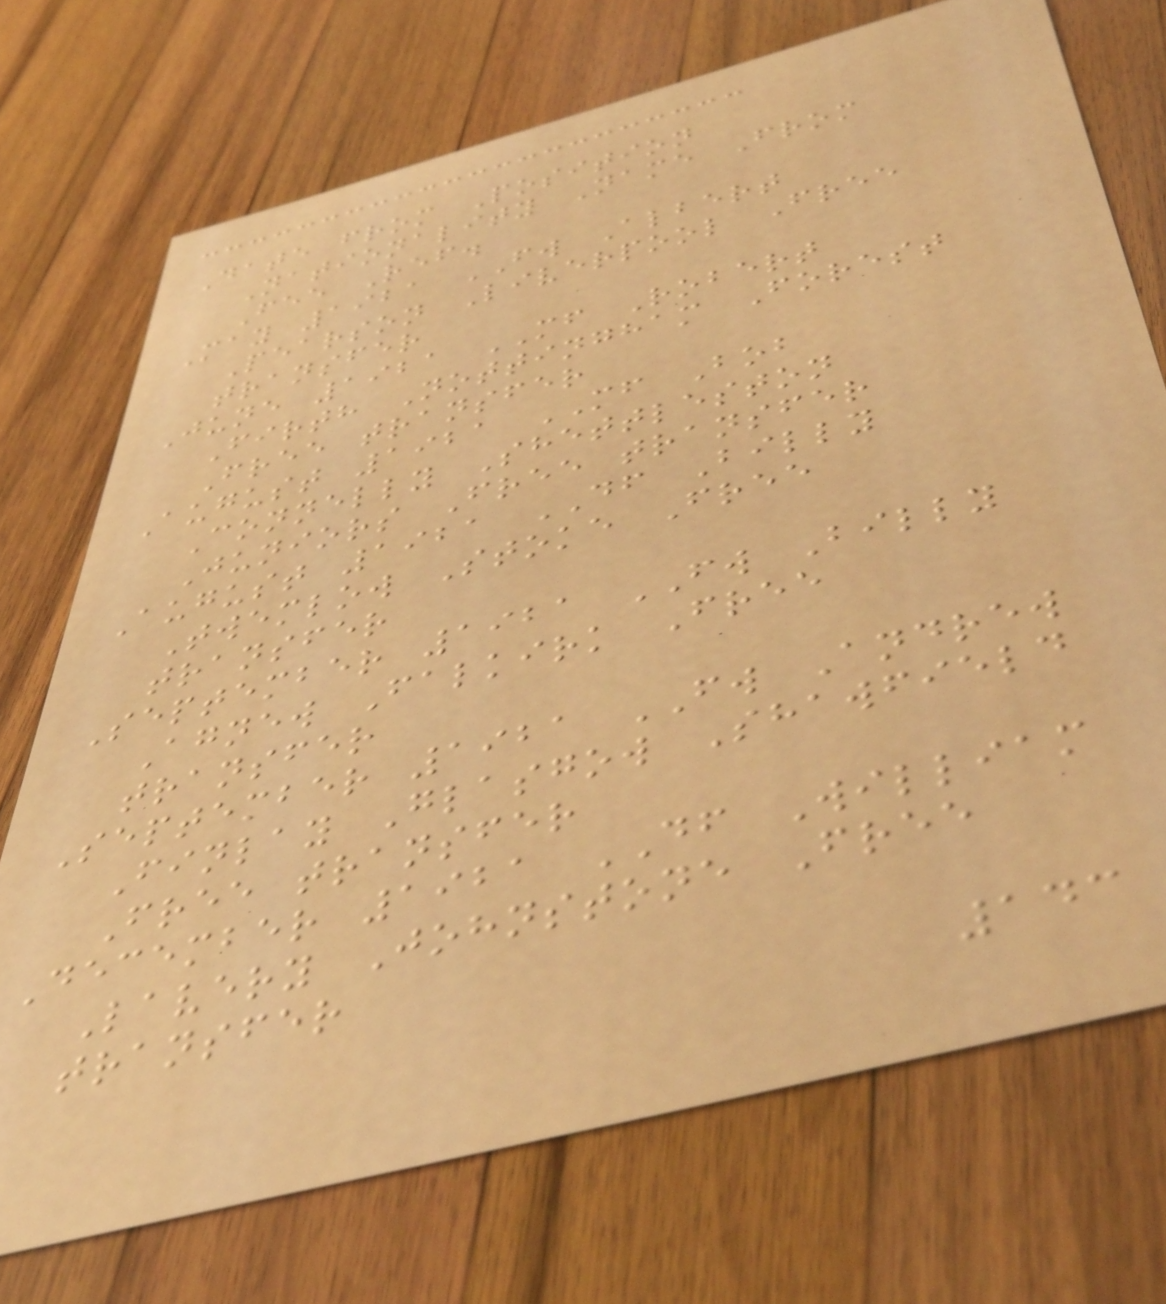Date from Position
Nationality Name From
Fee Ref.
May 1921 FW Albert
Pearson Liverpool Free
transfer
June 1921 MF Robert
Firth Nottingham Forest
Free transfer
August 1921 MF Bob
Connelly Shettleston
Juniors Free transfer
August 1921 DF Billy
Twemlow Stoke Free
transfer
September 1921 FW Billy
Agnew Falkirk Free
transfer
September 1921 FW Andrew
Finlay Glasgow Shawfield
Free transfer
December 1921 DF William
Lavery Johnstone Free
transfer
143
